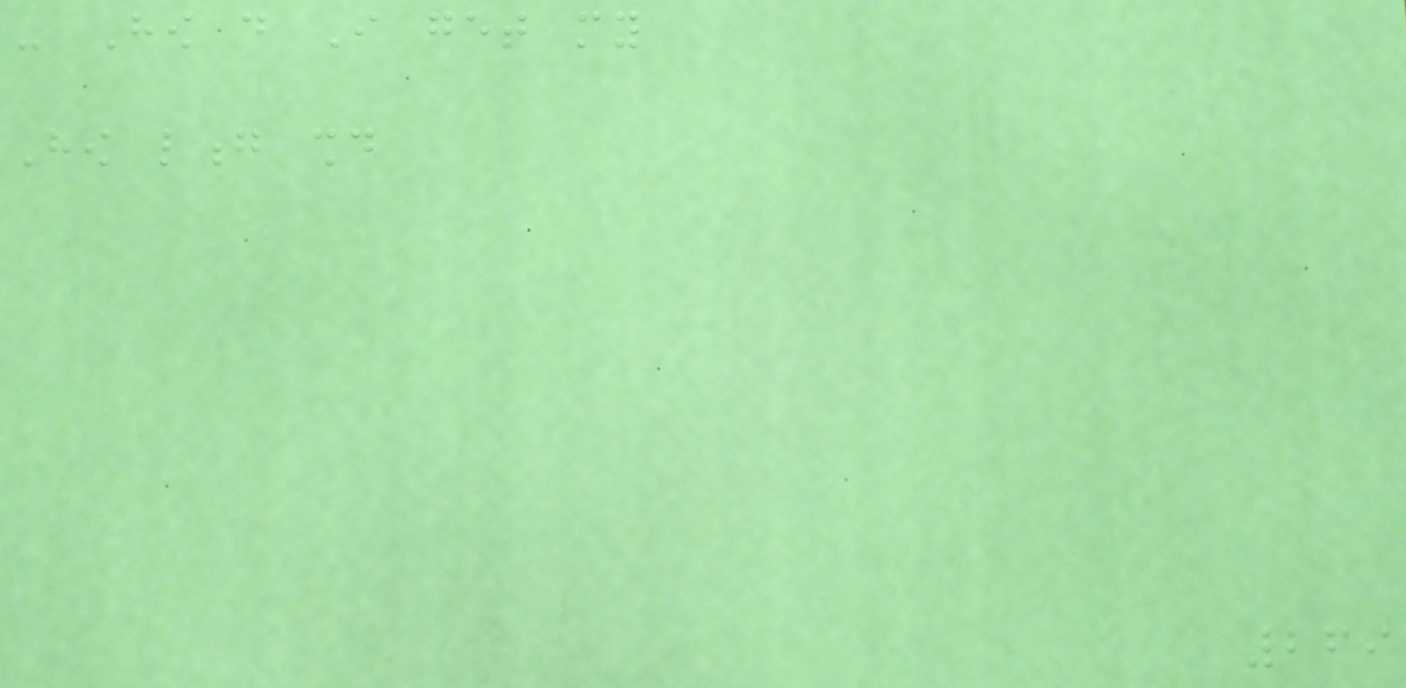- How do I get my
How long should
269
